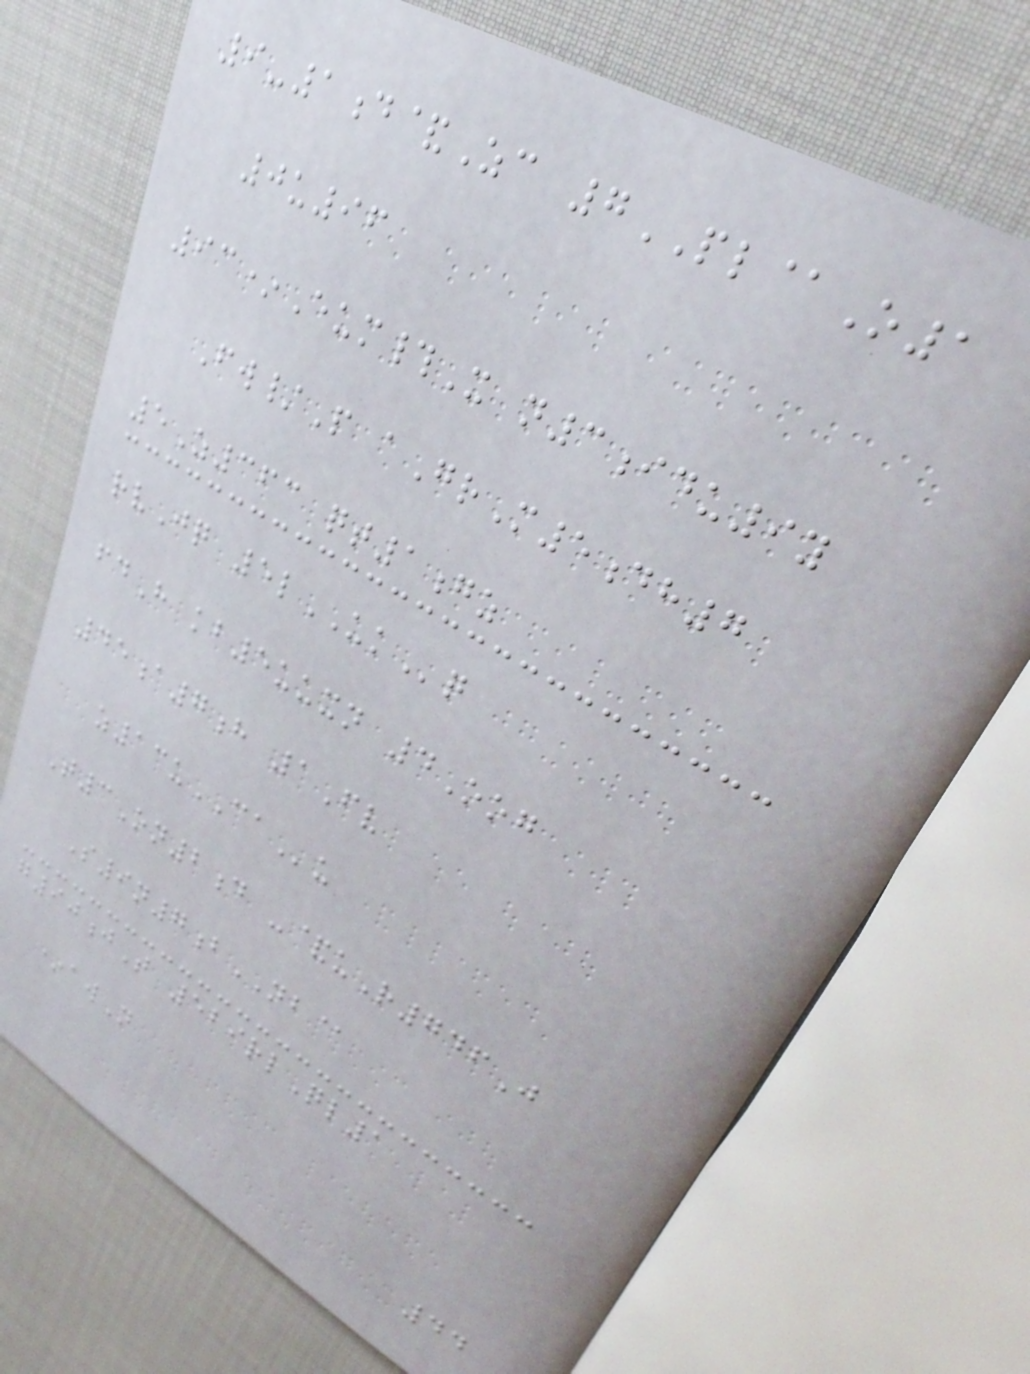9-1d&Zc 7PL@O1
0u96
93*Eum#X n3idu9y
Fw/P aGrM5dh7
5Z363 qt1gz
rvJq 5lUKq
fdH kb5uuxn 4Oog
45a7h 1Fv
z13uCAu
T3On2d -&uR746J
S9n7bNB@
g90jT 529rlQl1
*awN
44
